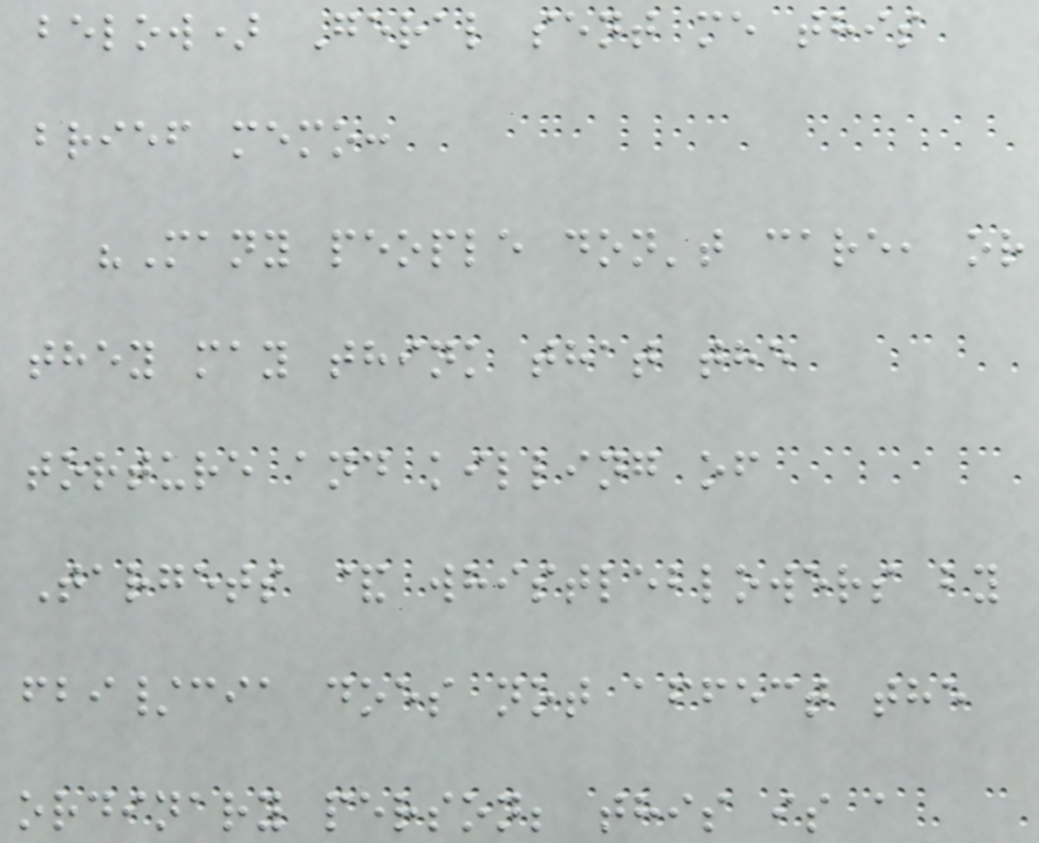below) Geral sent me this
brief memo:
"Many people don't care, or
they may think that the
torture and killing of
Targets & whistleblowers by
fbi/cia does not affect the
ordinary person; this is a
